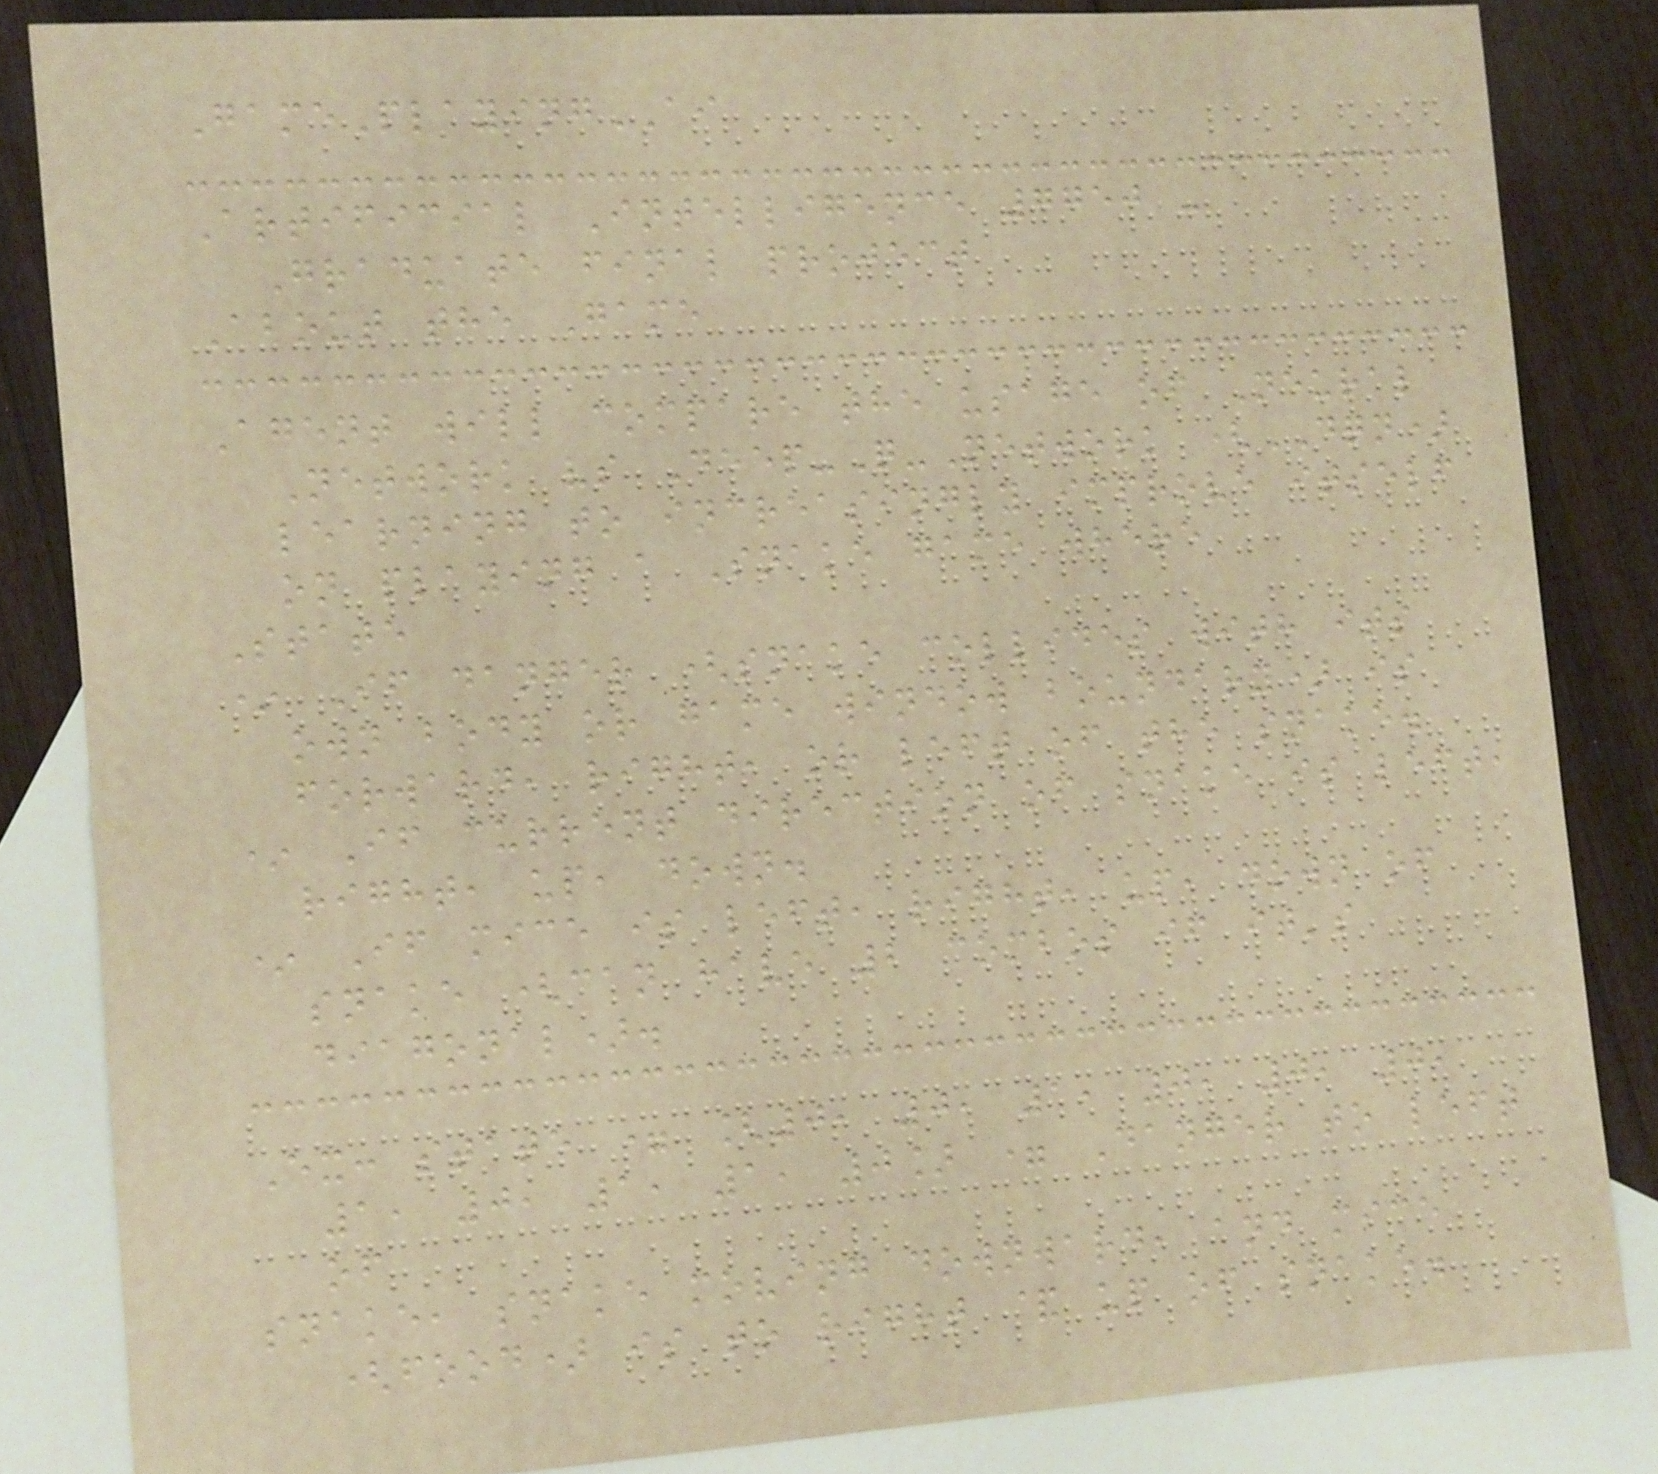GamePlayingAI
Artificial Intelligence 7750 -
Graduate final project
About the Game
Agent will compare the usage of Neural
Network vs Deep-Q-Network (DQN)
learning to increasingly improve itself
on playing a Snake game where
State
* If danger (snake collides with its
own body or game window boundary) is
forward, right, or left of the snake.
* If current direction of snake is left,
right, up, down.
* If mice is left, right, up, down of
snake (can have 2 combos if it's
diagonal).
Ex: state = [0, 0, 1, 0, 0, 0,
1, 0, 1, 1, 0] = Danger to left
of
snake, snake moving downward, and mice
(food) is to right & up of snake.
